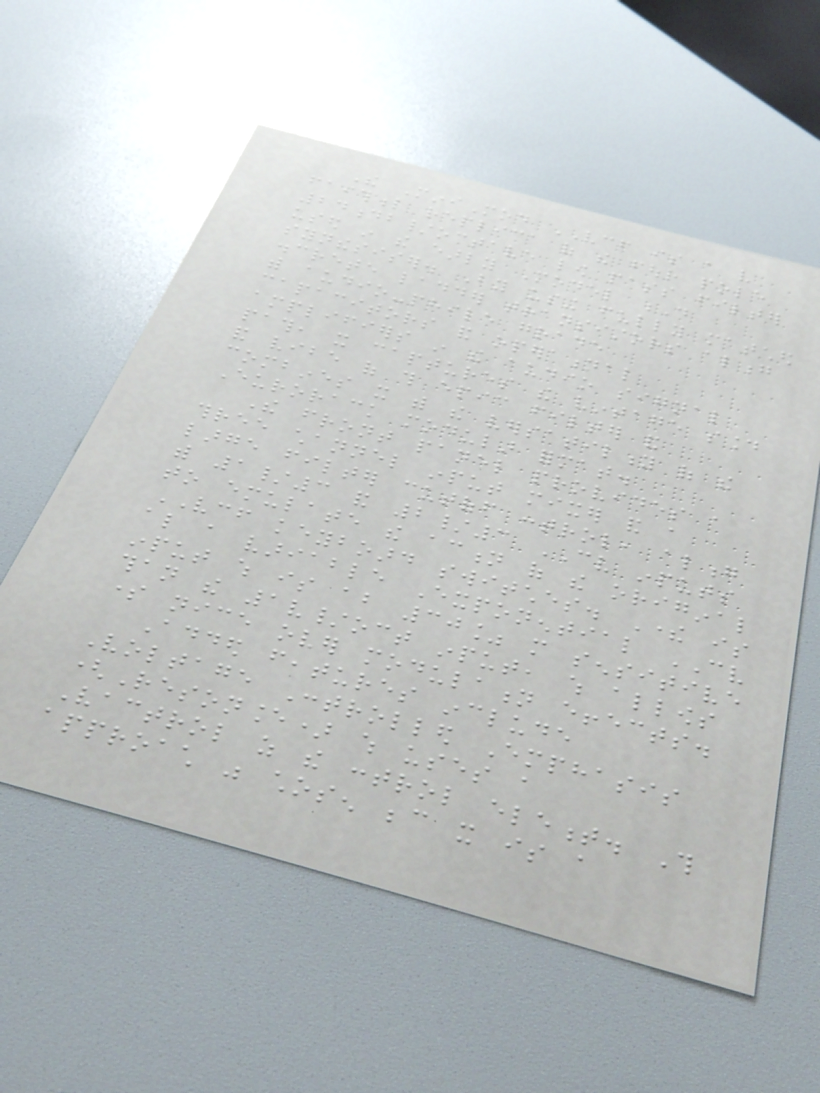The MiniMod VCF is a very
faithful replica of the four pole
24db/octave low pass filter
used in the early Model D
synthesiser. By using fully matched
discrete ladder transistors along
with audio-phile grade
capacitors and operational
amplifiers in the audio signal
path, it captures the vintage sound
and vibe of this epic filter and
combines it with the versatility of the
Eurorack modular format.
The front panel provides a
three channel input mixer and a
large filter cutoff control, along
with 1/3 and 2/3 CV inputs
to emulate the action of the original
VCF keyboard switches. There is
also a variable Exponential CV
input which is about 30% more sensitive
than the 1v/oct input, which allows
some nice over modulation effects.
Added features include
Voltage Controlled Emphasis
(Resonance) which uses a
Vactrol as the control element. This
approach was chosen because it is a
